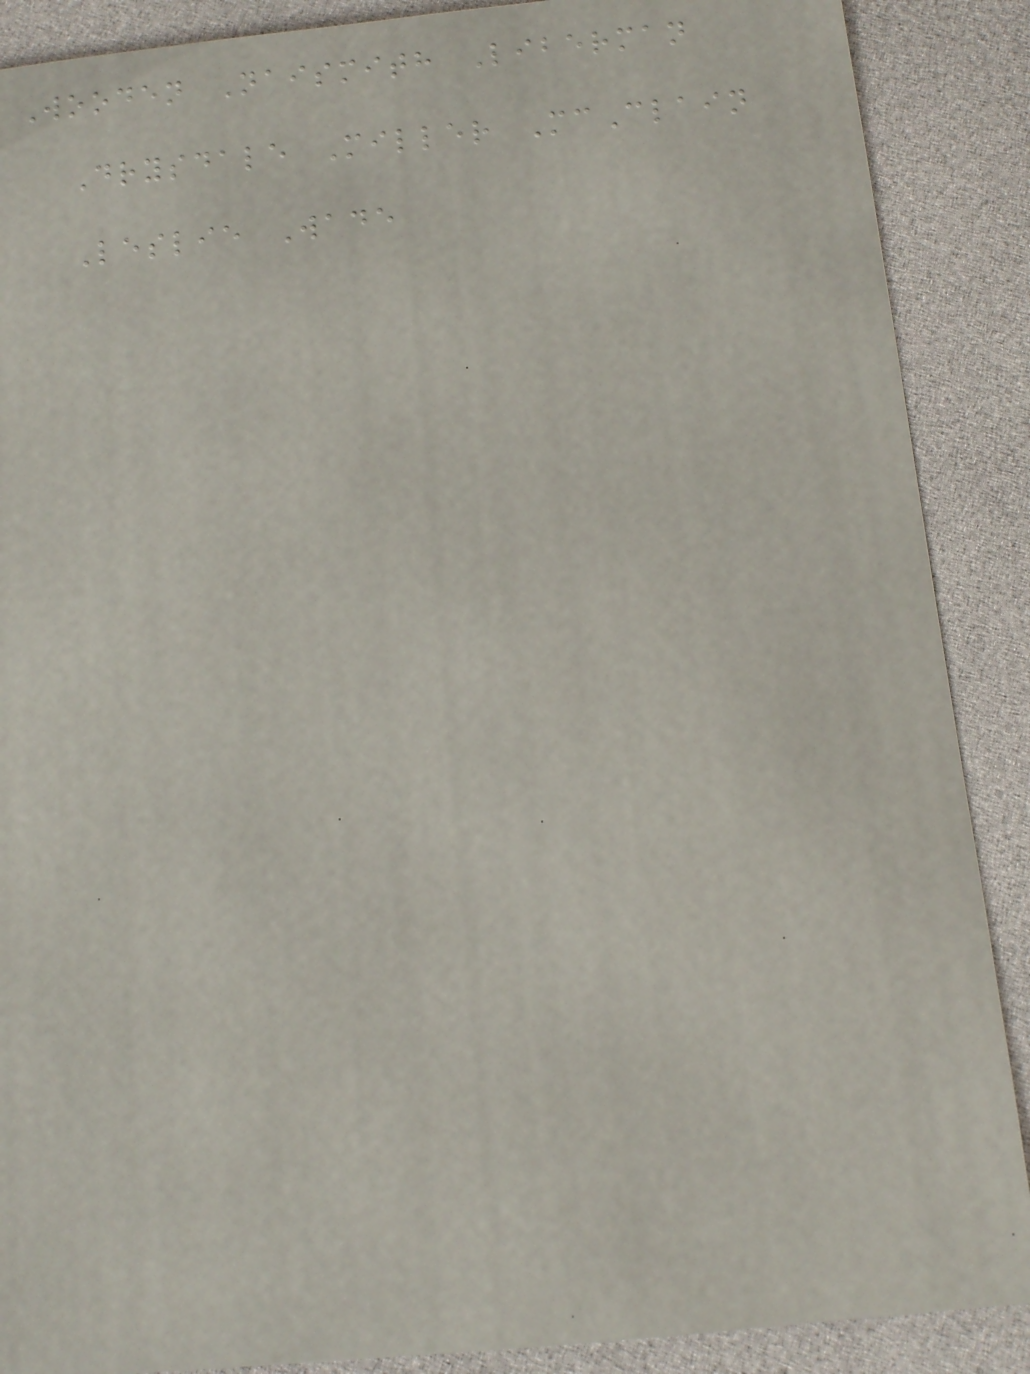Wooden Naismith Liberman
Drysdale Miller McClain
Leslie Wade
